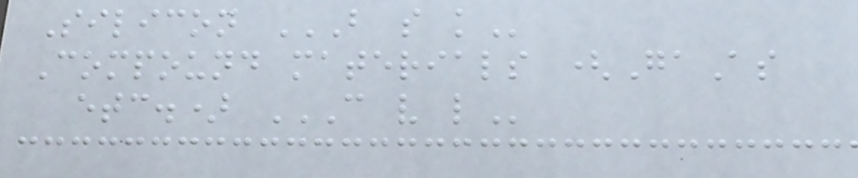Silicon B S K
Compound materials (GaAs
etc.) C V L
